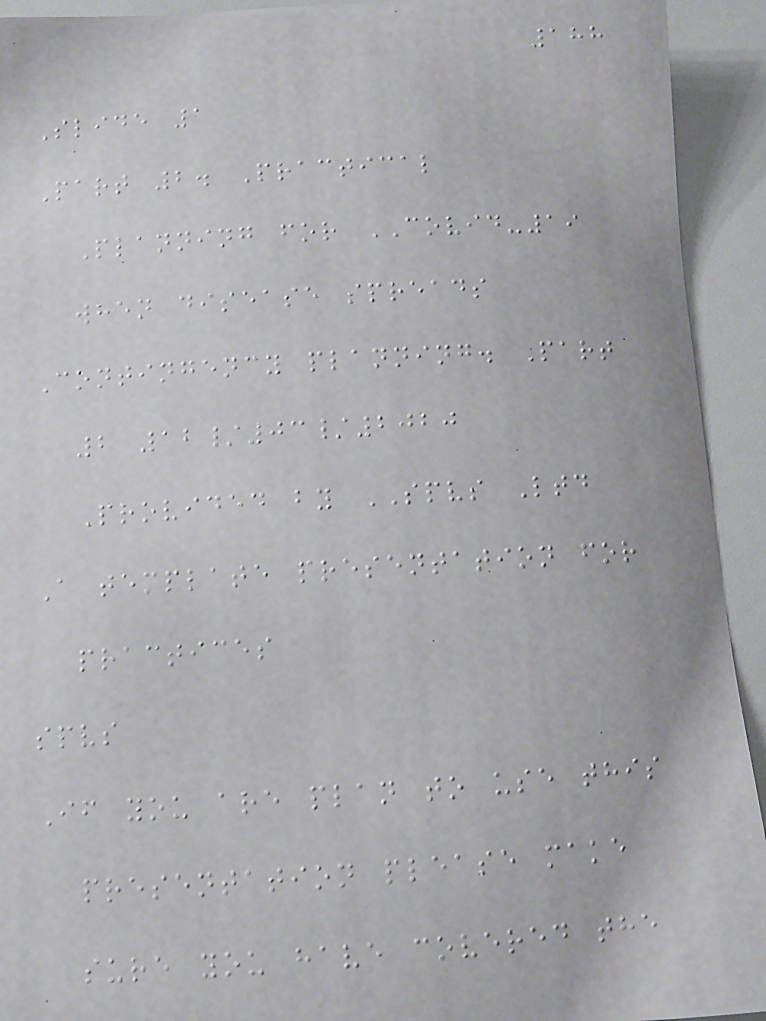188
Slide 1
Part 2. Practical
Planning for COVID-19
when disease spreads
Contingency planning. Part
2 12/03/2020
Provided by SPVS Ltd
A template presentation for
practices
spvs
If you are plan to use this
presentation please make
sure you have covered the
